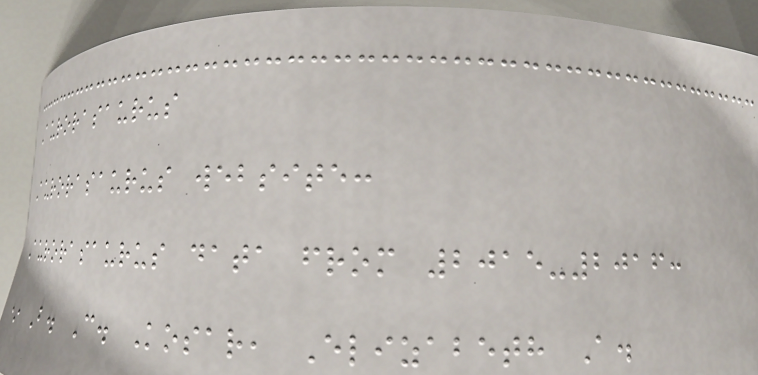Aurorasaurus
Aurorasaurus website:
Aurorasaurus data from 2015-2016:
* B. C. Kosar, Elizabeth A.
